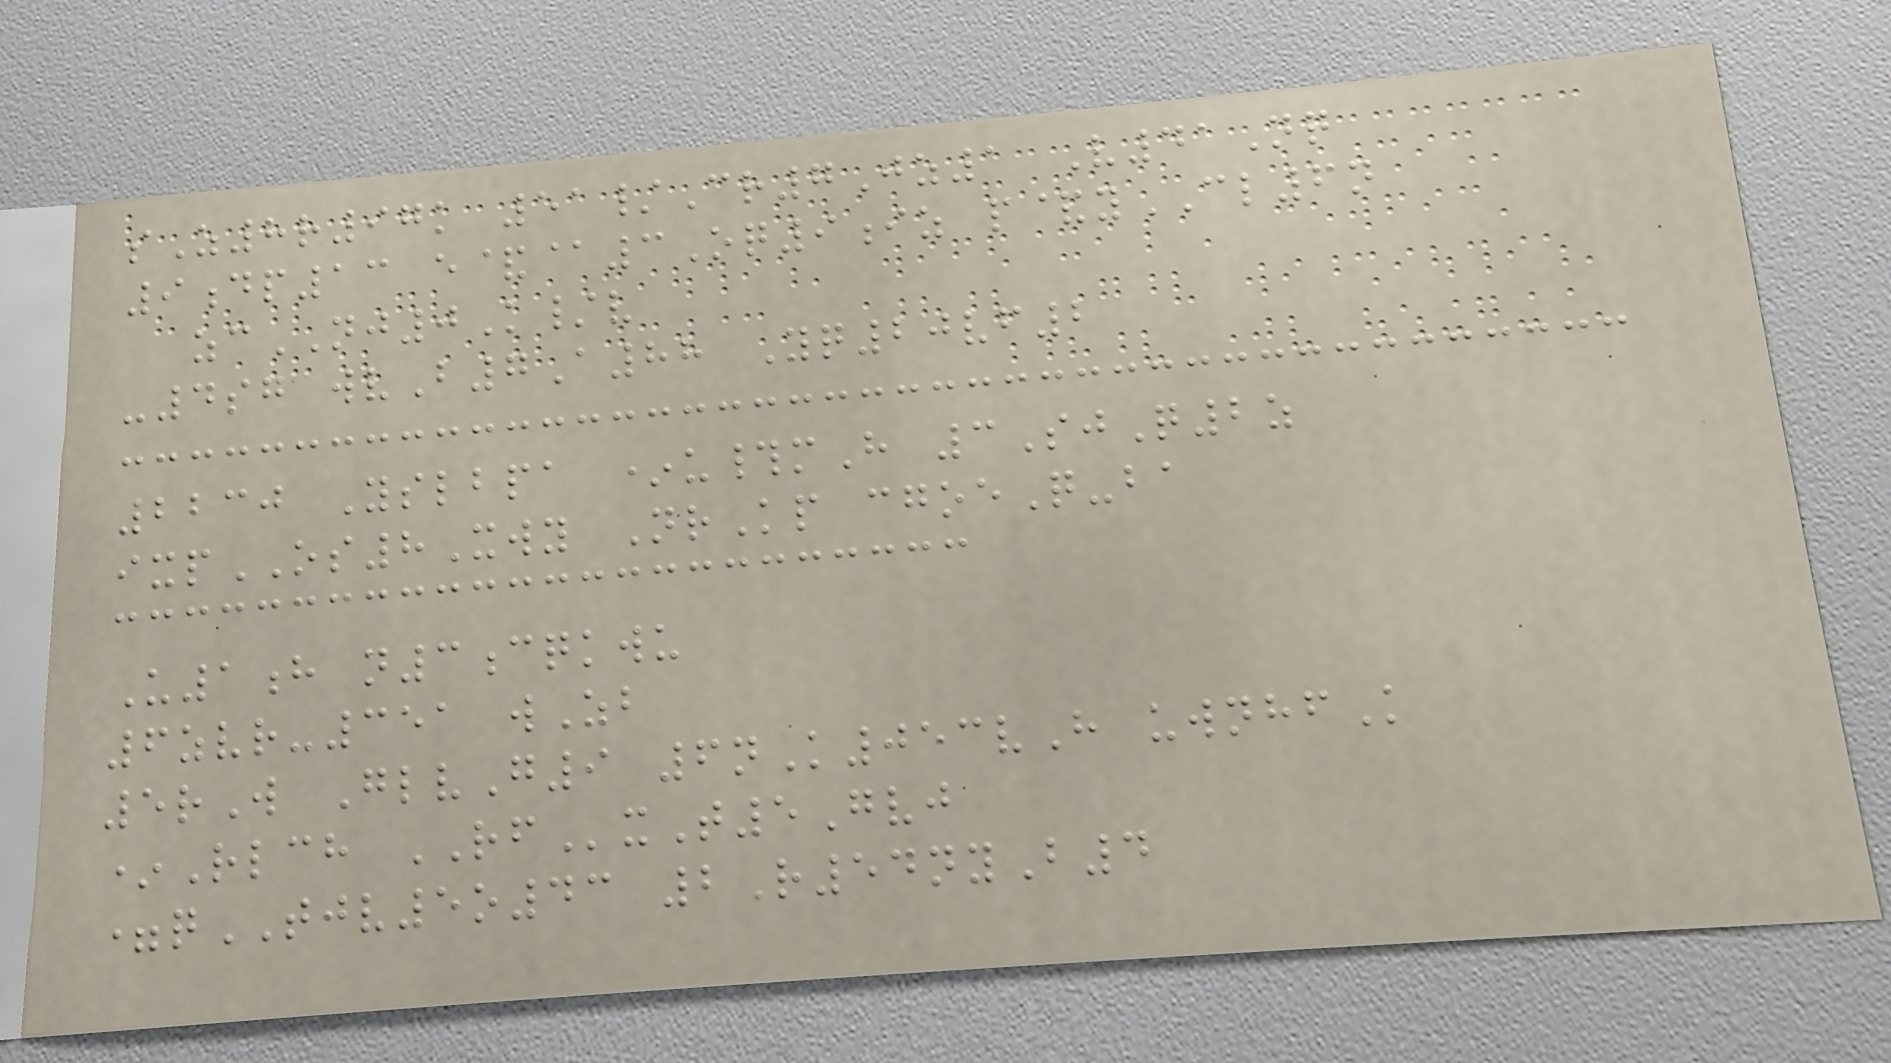sZ8r97k 51/Cr7Jz1 V41Nq
9dp13 e&@3Oq9iz p&yCL6n
zcNJ0K/v
-4sg wvB7A88 Yq20vf2
2230 Yslbpa *u#mH 3SjQ2z
ixpOS8Xwy NrKp cgoeQ-ba
U1h n3cqkwu
6zvr-351 wZb
5rW GlvG9 6nK053vH uwnhfK
*Rlch RFxT5Gvj
=qTJV5o43 2R54nyB4
